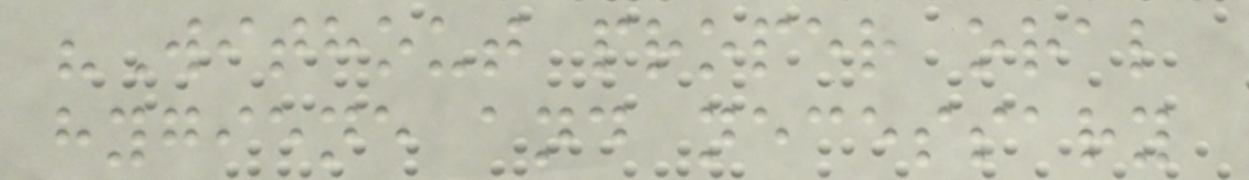"Without proper oral
hygiene and necessary
